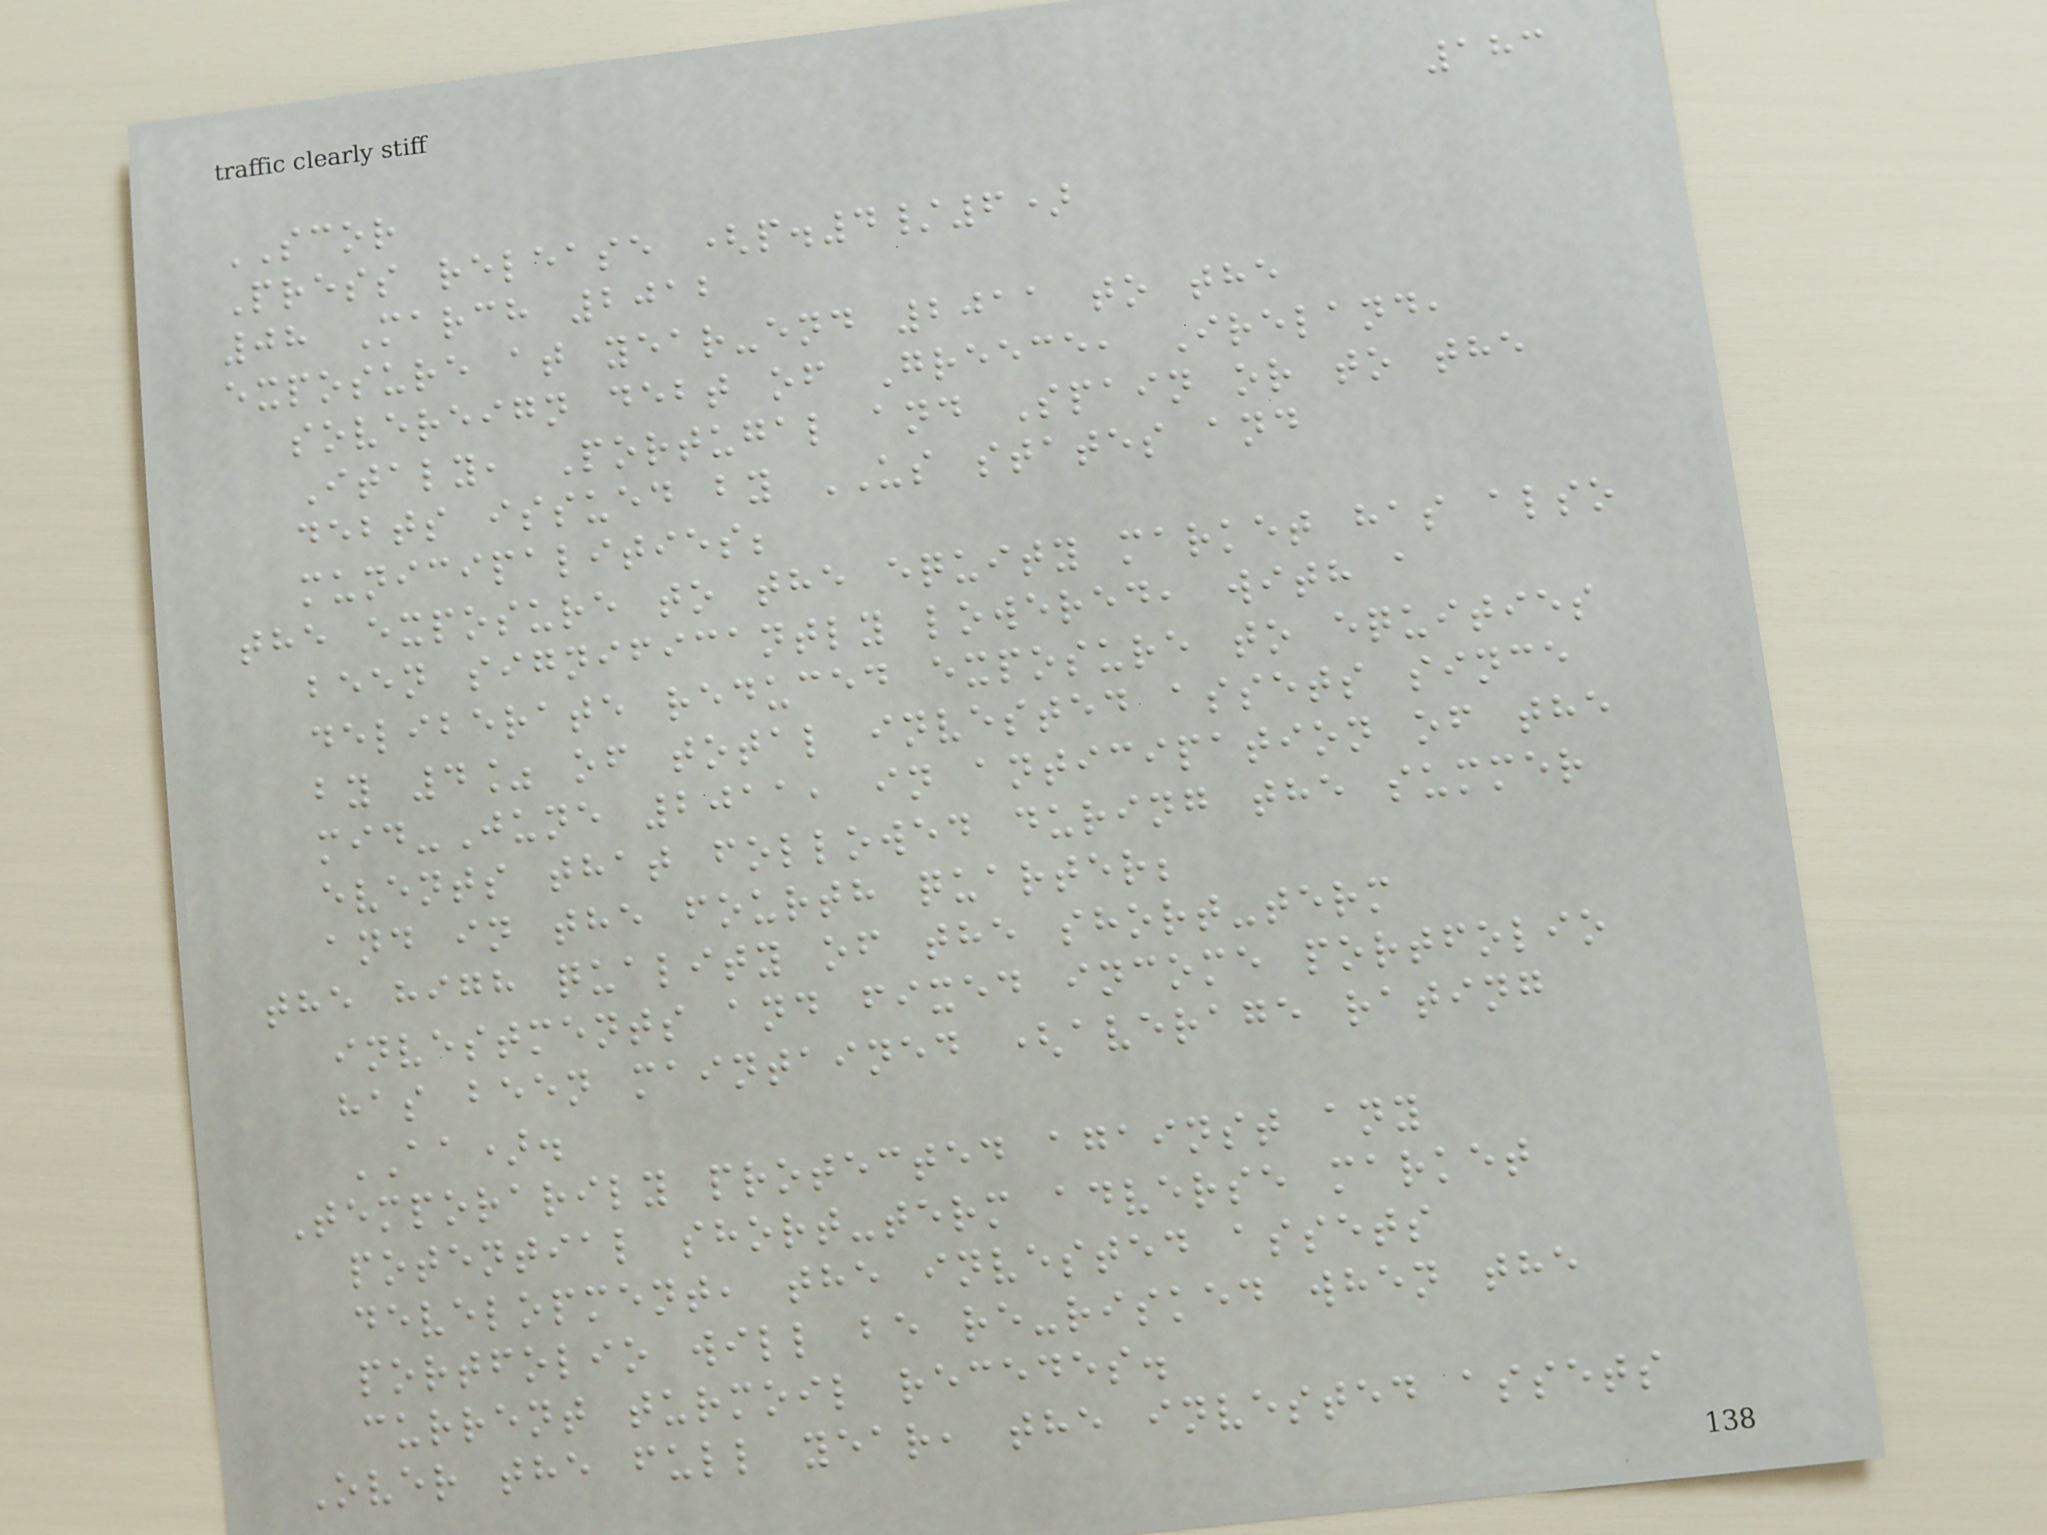183
SCOR
Press release (p.4/6)
08 March 2012
exposure at year-end 2011 to the
sovereign debt of Greece, Ireland,
Italy, Portugal and Spain or to the
debts issued by US states and
municipalities;
the exposure to the equity market has also
been significantly lowered, with a
deliberate reduced exposure to equities
by 4% of total invested assets since
mid-June 2011, in anticipation of the
events that followed during the summer
and in the fourth quarter;
the high quality of the short-term
investments and fixed income portfolio
has been maintained (average rating
AA).
Temporarily protected against any
potential short-term adverse market
development, the invested assets
portfolio will be re-risked when the
current turmoil recedes.
Over the full year, the invested assets
